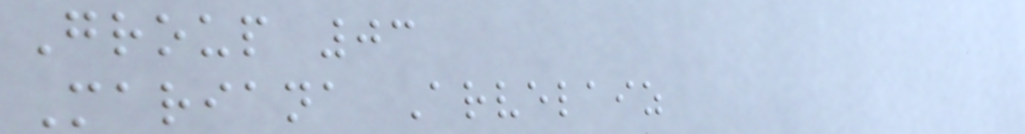Group 03
Mariana Arvelaiz
